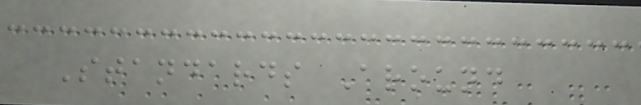Standards Around
